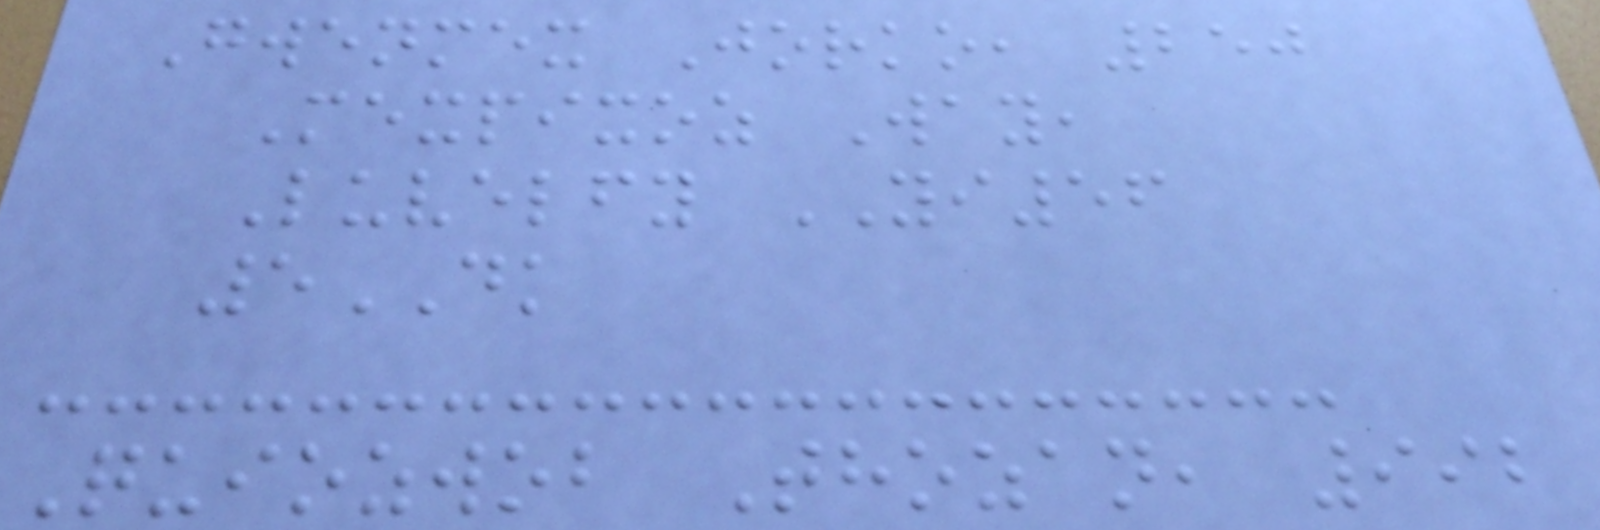Gwenmex Jorko, 250
Mexpixoz Way,
Luvelfy YI56
5DK
Quiozwob Thozan, 992
